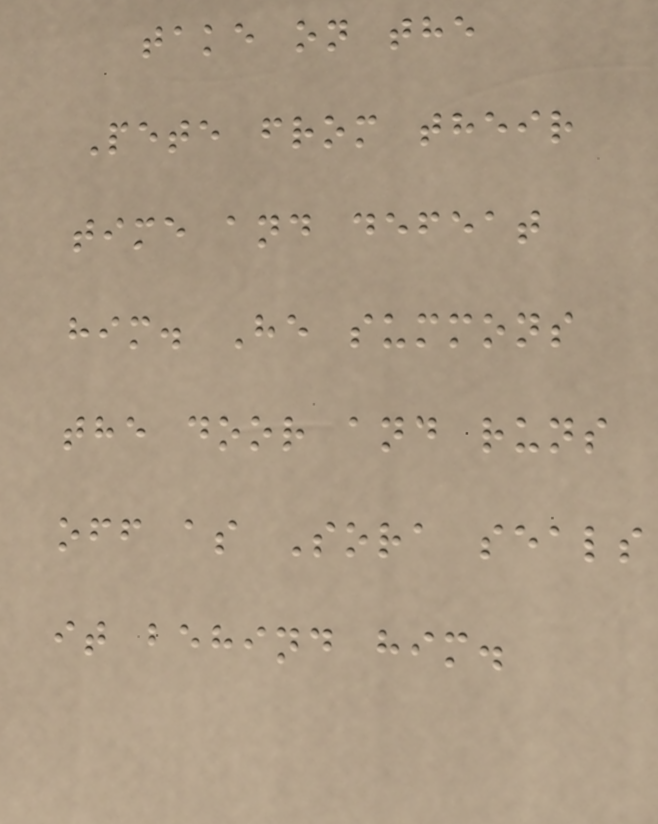take on the
Pete from their
time and defeat
him. He summons
the door and runs
off as Sora seals
it behind him.
